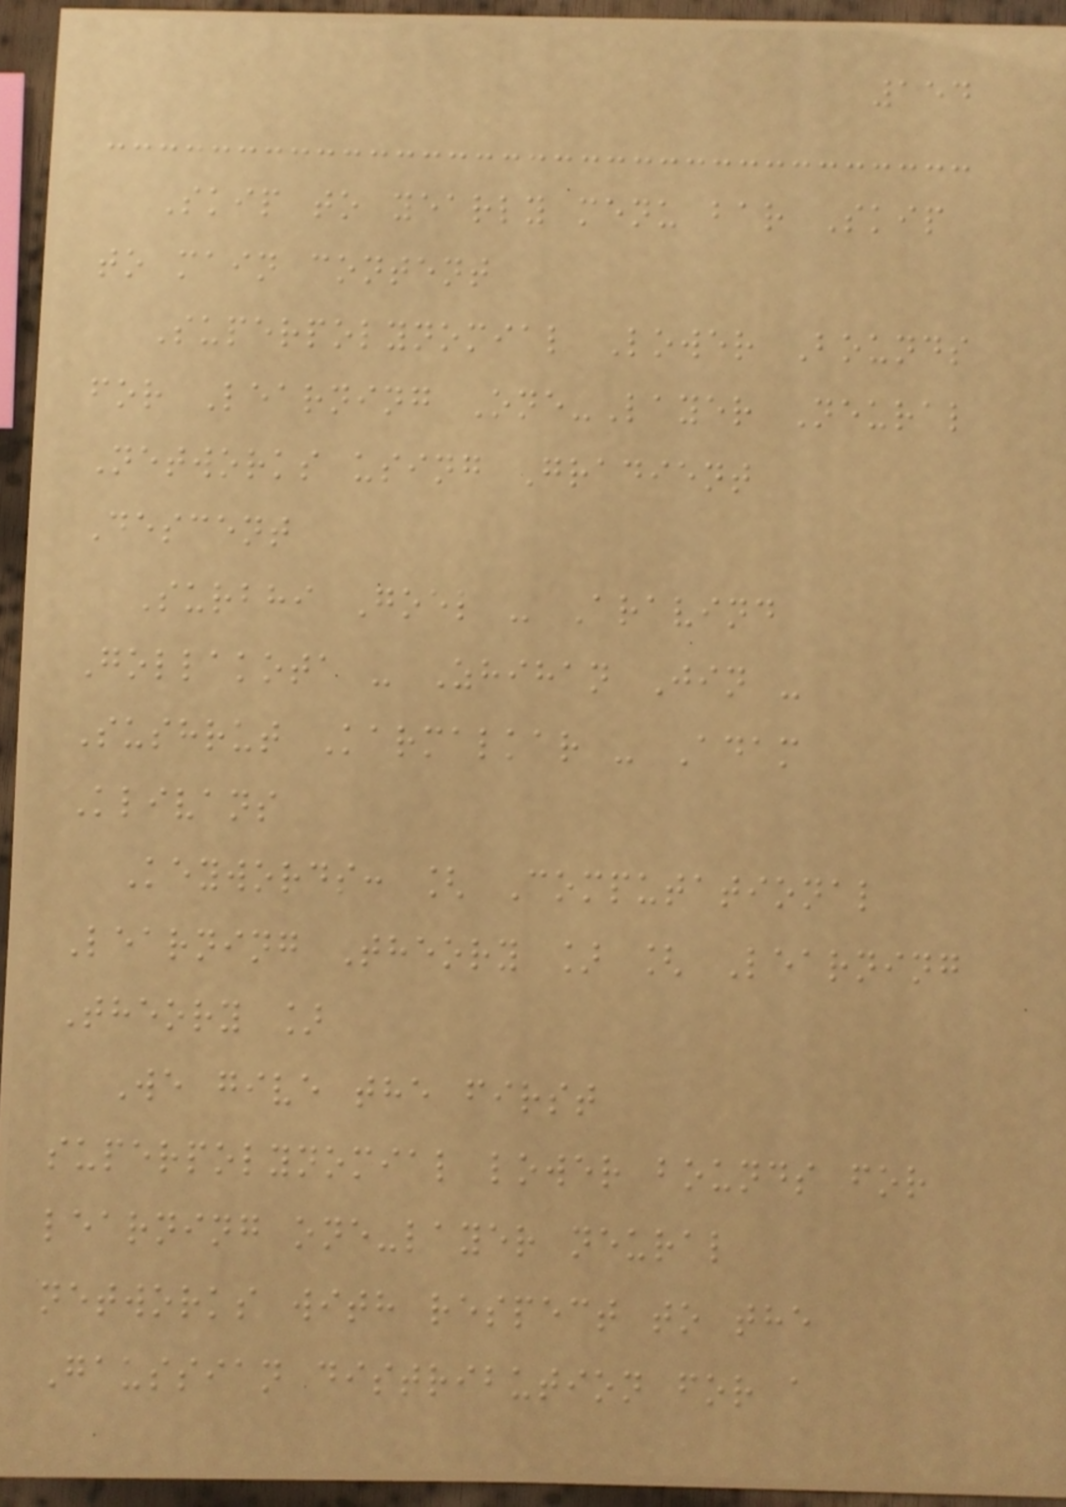154
Skip to yearly menu bar Skip
to main content
Superpolynomial Lower Bounds
for Learning One-Layer Neural
Networks using Gradient
Descent
Surbhi Goel - Aravind
Gollakota - Zhihan Jin -
Sushrut Karmalkar - Adam
Klivans
Keywords: [ Computational
Learning Theory ] [ Learning
Theory ]
We give the first
superpolynomial lower bounds for
learning one-layer neural
networks with respect to the
Gaussian distribution for a
